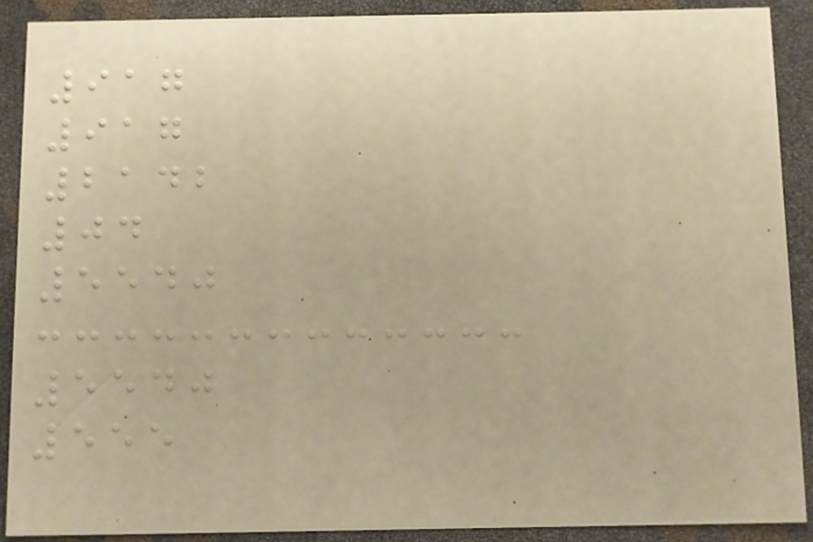917
917
2142
04
5540
5540
555
